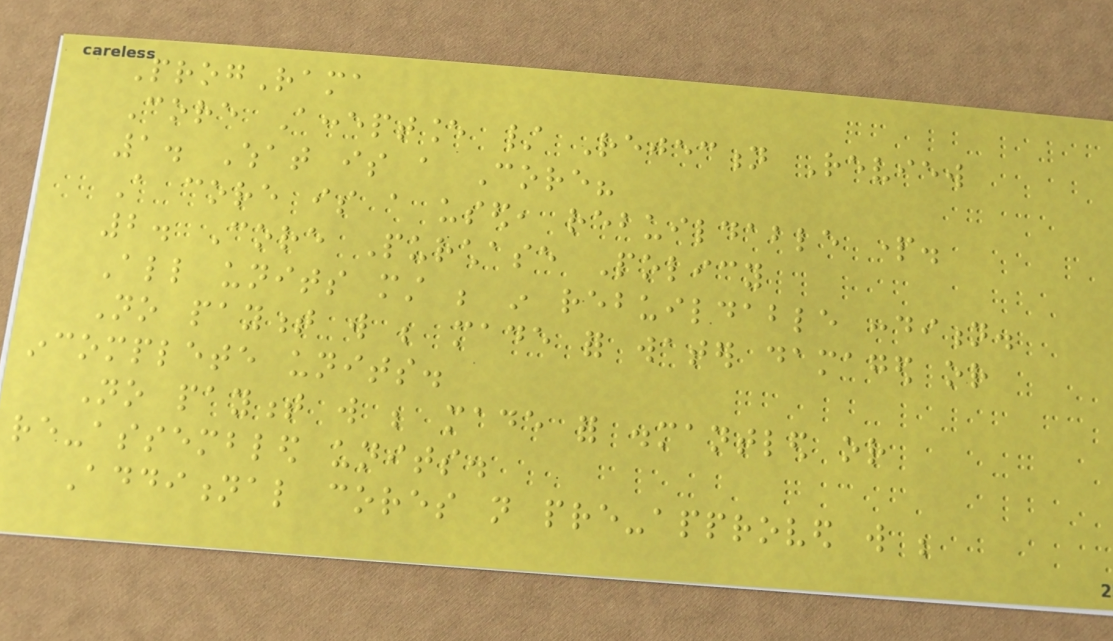ProgRama
Core Acceptance / Rejection Review
1. What is a Core?
A core is a used, rebuildable part.
2. Core Purchase Policy
All units must be in rebuildable condition.
No payment will be made for water damaged or
incomplete units.
No payment will be made for dismantled or
re-assembled units.
Additional cores not pre-approved will be
